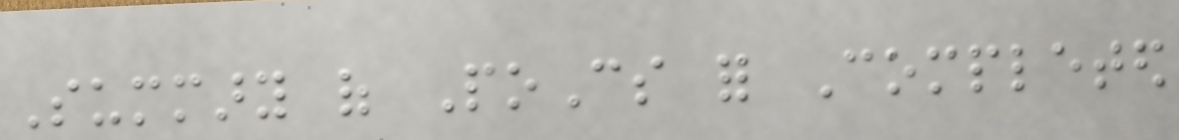Summary of PoCs for Completed
